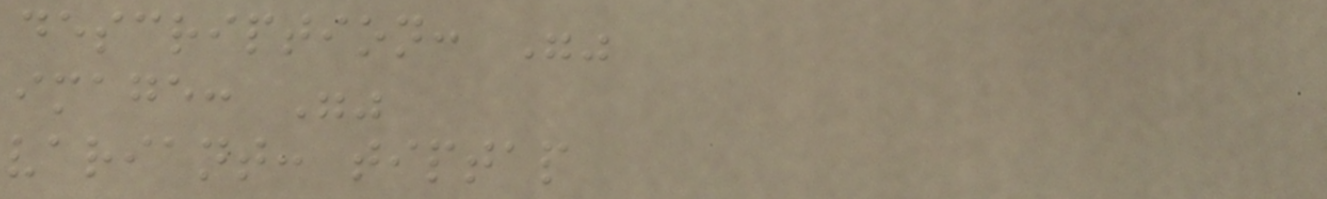description: ""
image: ""
variant: tiptap
